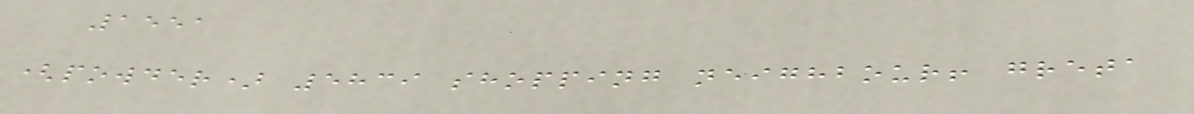1551
(powder) 5839 shopping neighbour! greta
